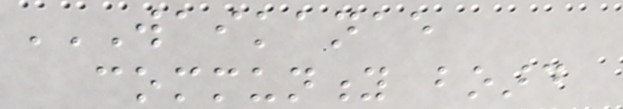WAIKANAE
COMMUNITY BOARD
